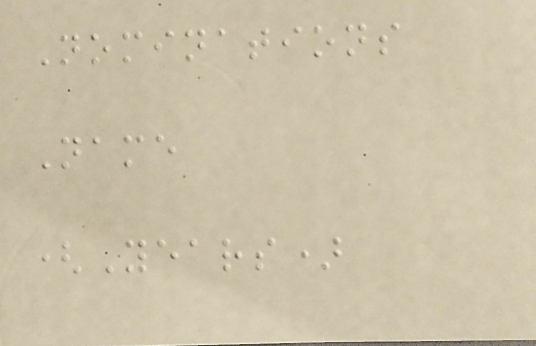Nominations
Name
(Years)
